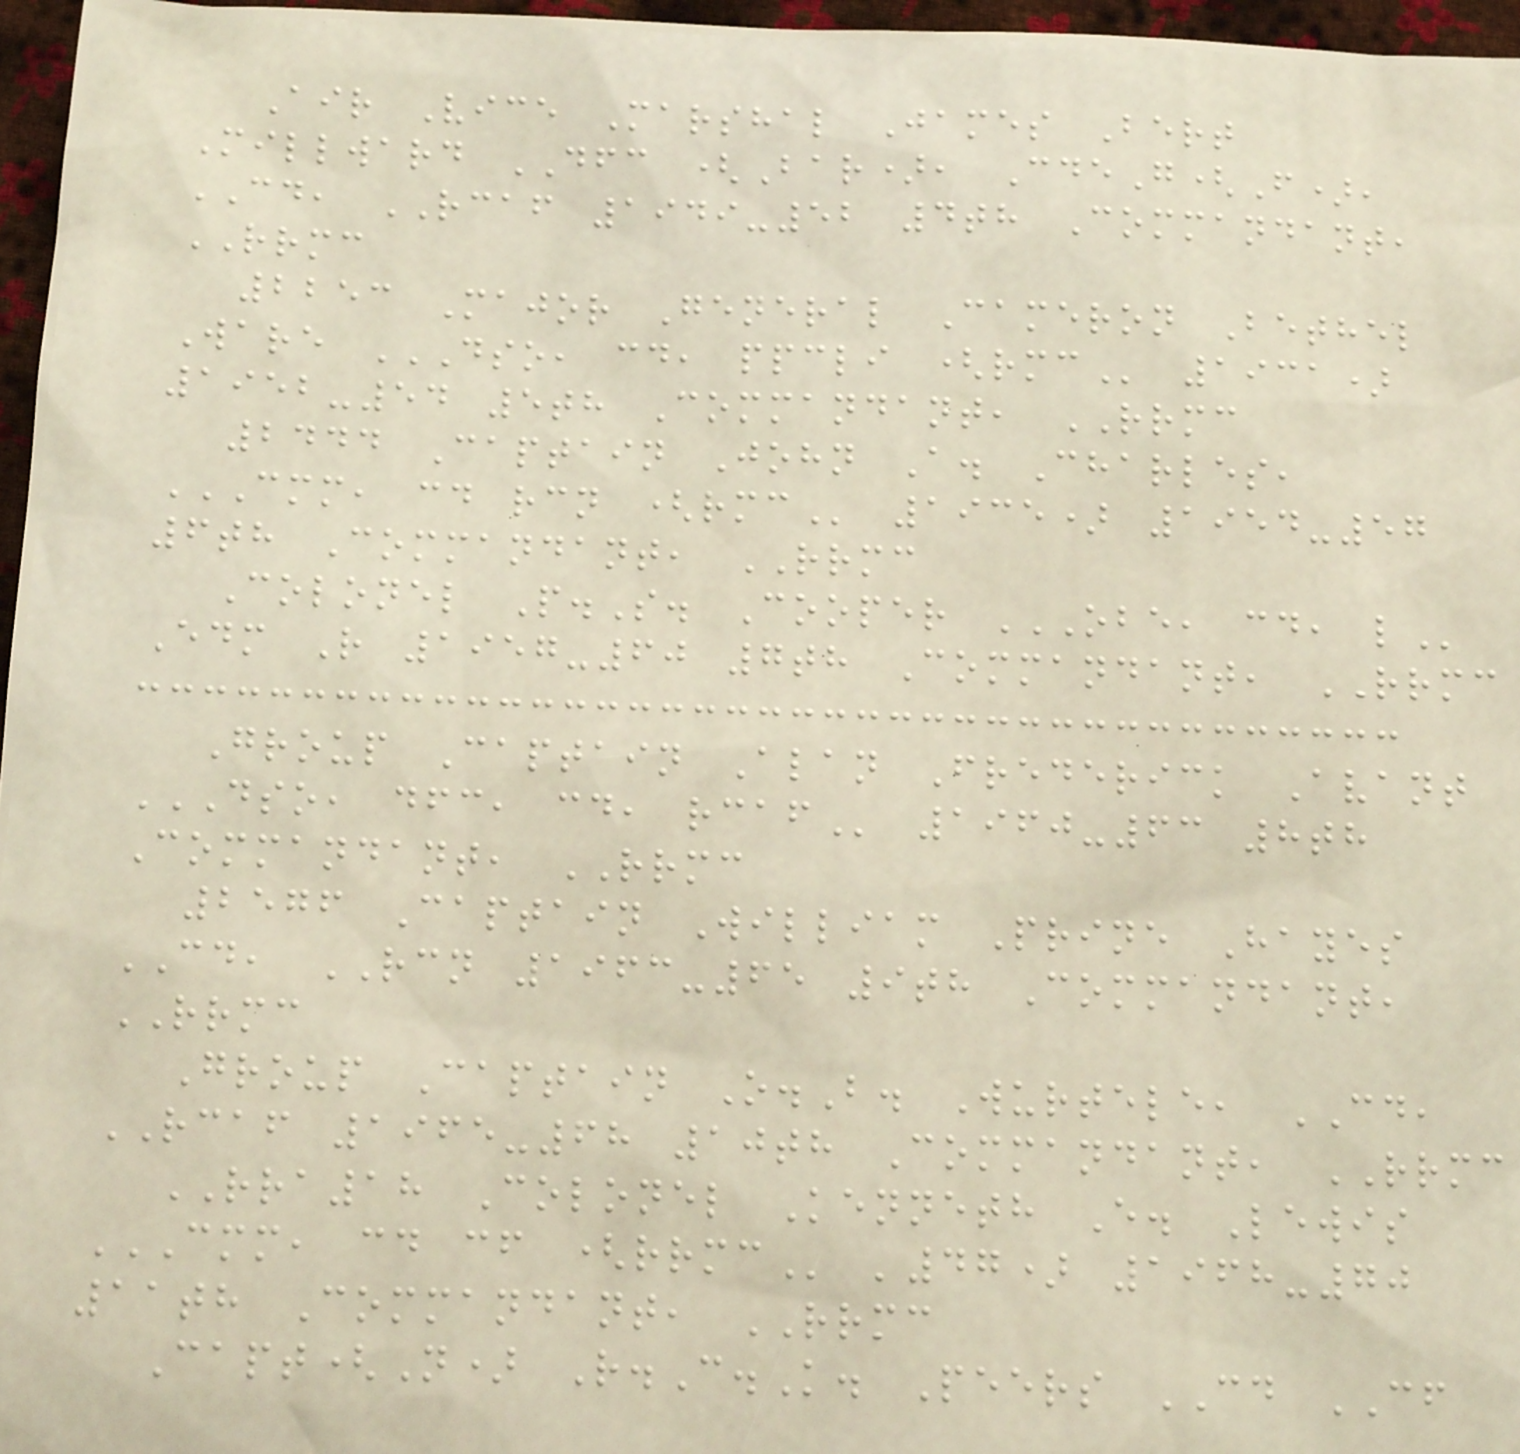Air Vice Marshal James Bert
Millward DFC (Bar), CdeG(F),
CD, RCAF 1949-52 4th Commandant,
RRMC
2253 Major General Cameron Bethel
Ware DSO, CD, PPCLI (RMC 1931)
1952-54 5th Commandant, RRMC
2444 Captain John A. Charles,
CMM, CD RCN (RMC 1935) 1954-57
6th Commandant, RRMC
Colonel P.S. Cooper OBE, CD, L
Edm R 1957-60 7th Commandant, RRMC
Group Captain Alan Frederick Avant
DSO, DFC, CD, RCAF 1960-63 8th
Commandant, RRMC
2576 Captain William Prine Hayes
CD, RCN 1963-65 9th Commandant,
RRMC
Group Captain O.B. Wurtele, CD,
RCAF 1965-68 10th Commandant, RRMC
RRA18 Colonel Kenneth E. Lewis
CMM, CD CF (RRMC '47) 1968-70
11th Commandant, RRMC
Capt(N) R.C.K. Peers CD CF
